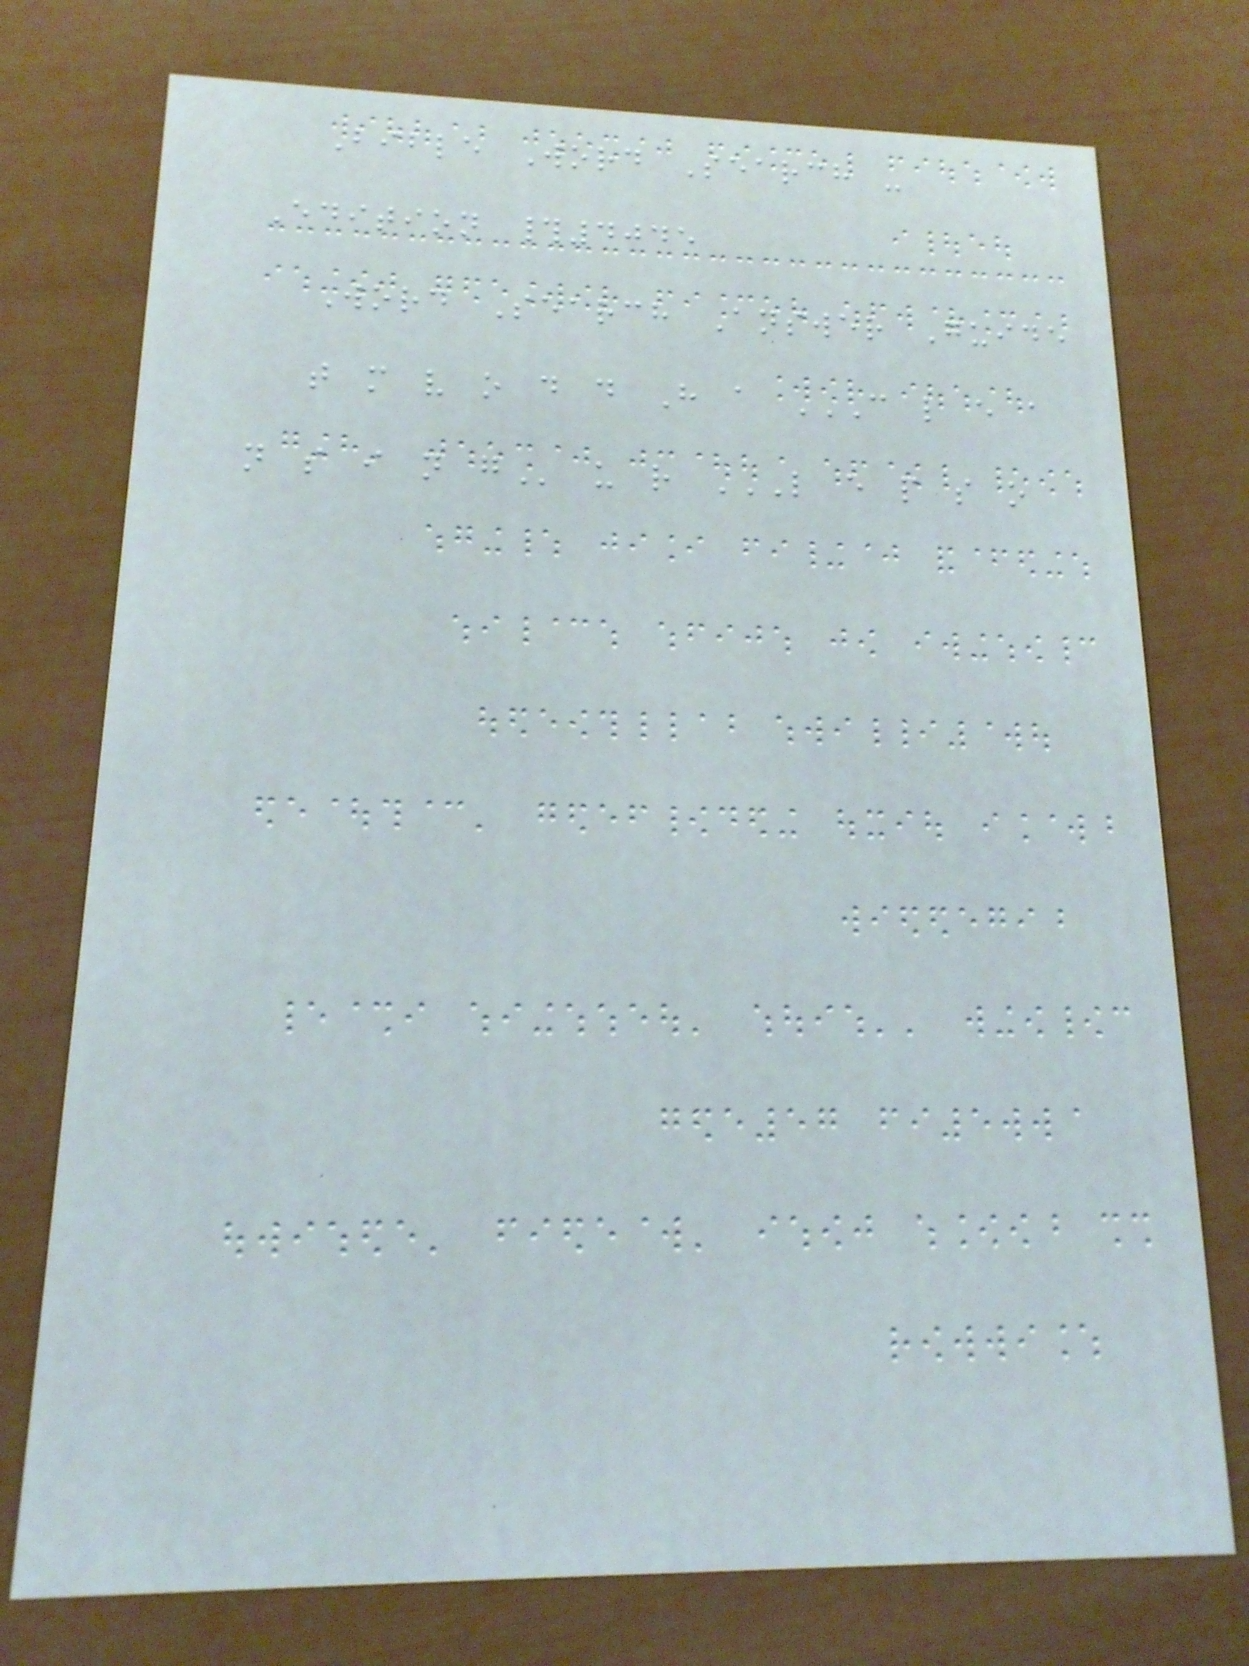Bible Word Search -
Edition #4045
Word Search Answer Guide
t m v o d d H a C L E A
N S I N G u r L E P S O
